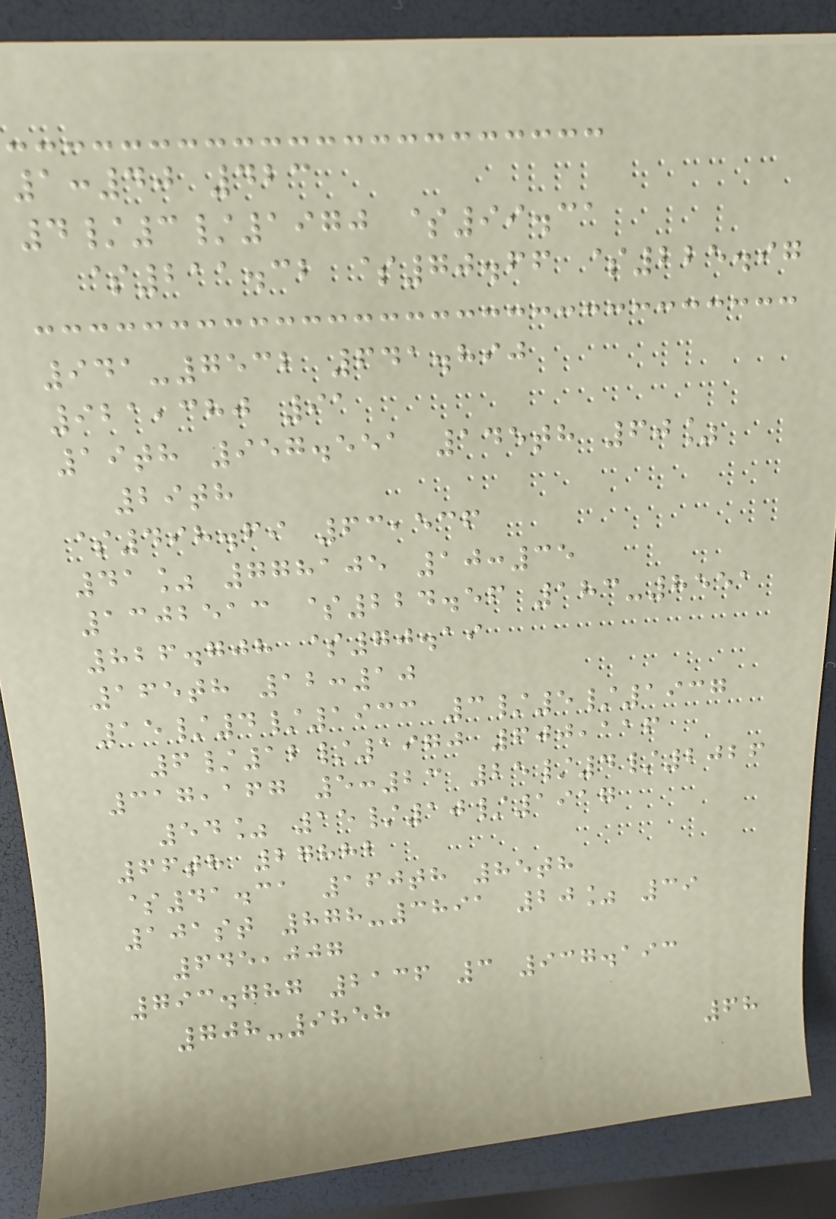1:40 423
4/3/1970 $99.31
$211.32 $70.66 $225.97
941-7532 641.890
921,380 91
19th 957.551 145th 60%
29th
$498.69 63,536
41% 778105 10:35
1302513 $224.56 183-8551
826.708 $70.19
165th 12:10
15/4/1933 3/5/1937
6/12/1970 600,116
317,167 5:23 25/4/2026
54% 15/10/1917
66th 27882
$41.31 160th 85th
101st 878-3891 20% 39
645,007
793.787 2136 3 937.193
708-9858
68
